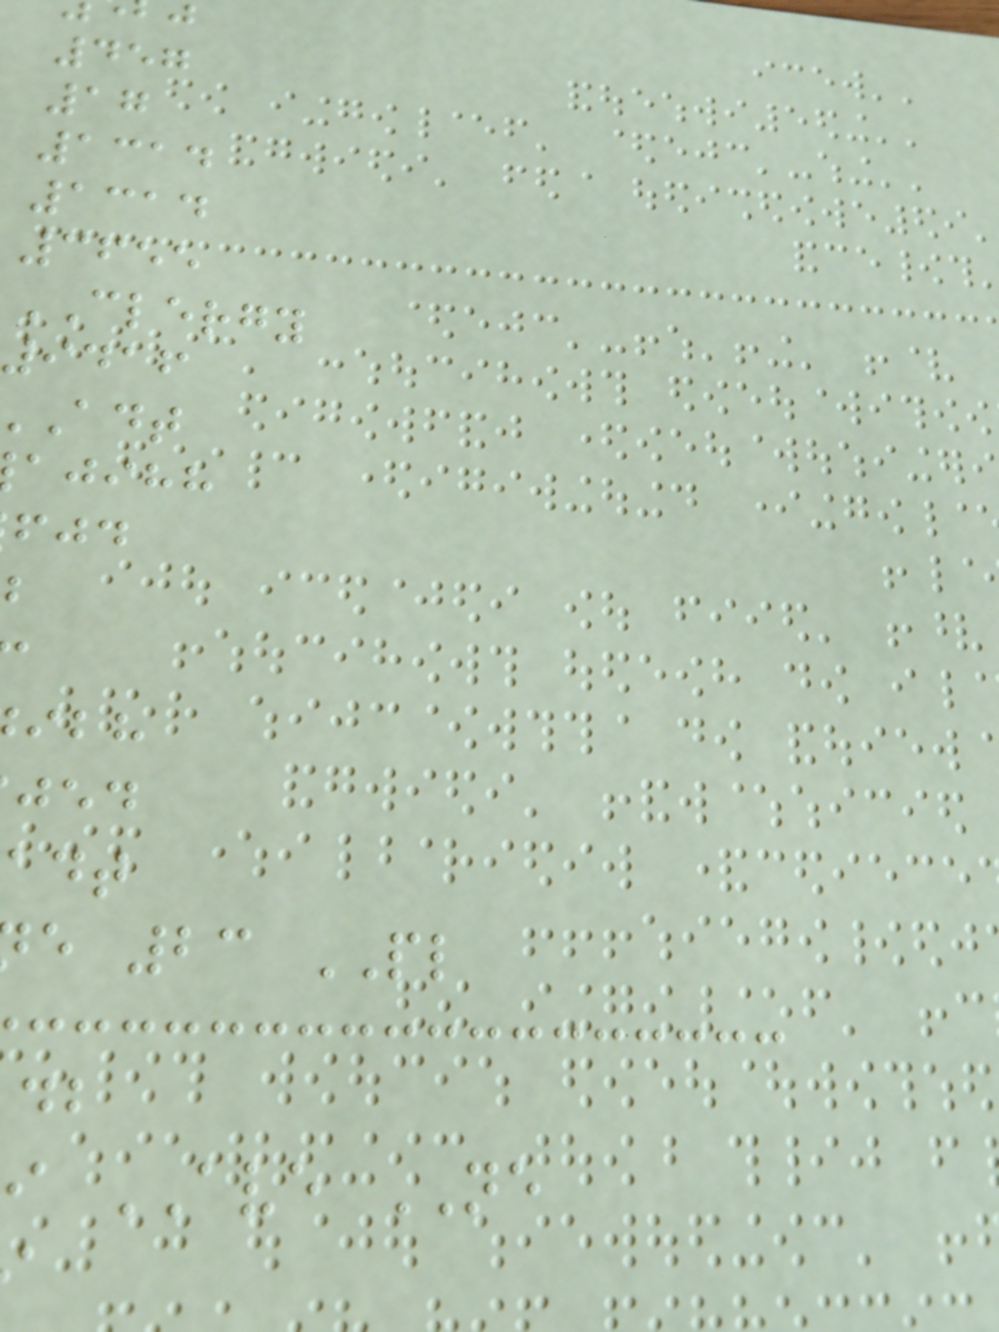457
17
1314
1314
3655
CLERGY
9416
ajihh
e 23 PL
i AVE NE
